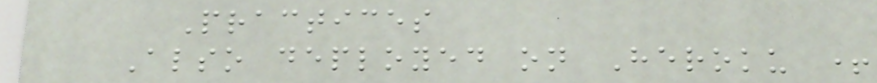Practices
Also deployed on Heroku +
